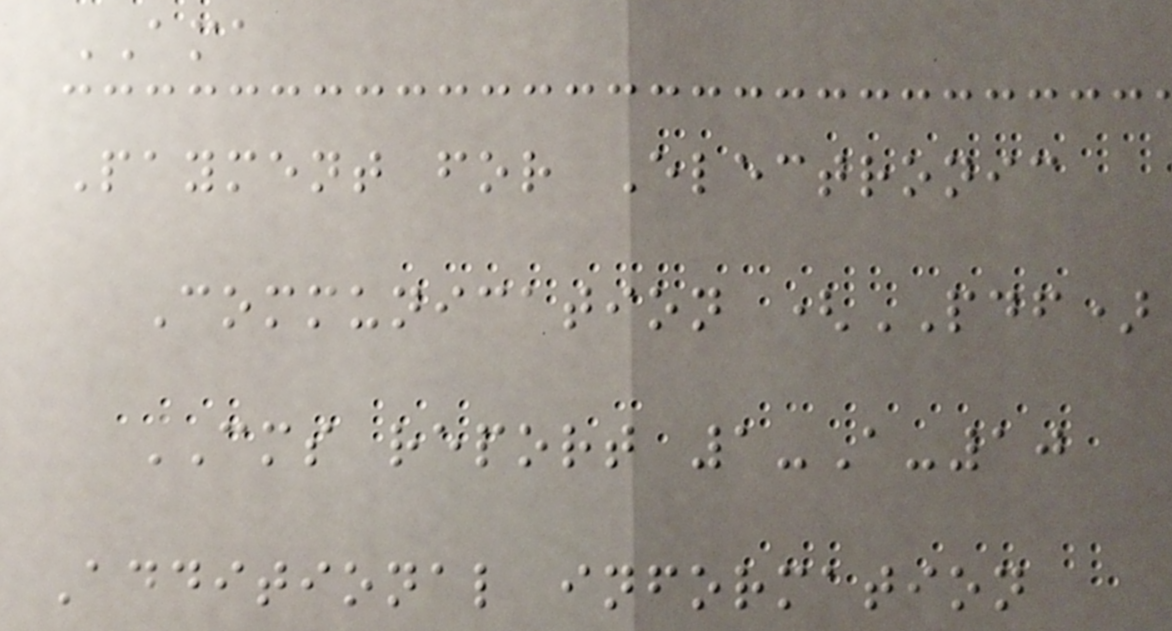AMA
Payment for Electronic
Communication (PDF)
CMS report 1-A-10
Additional information
